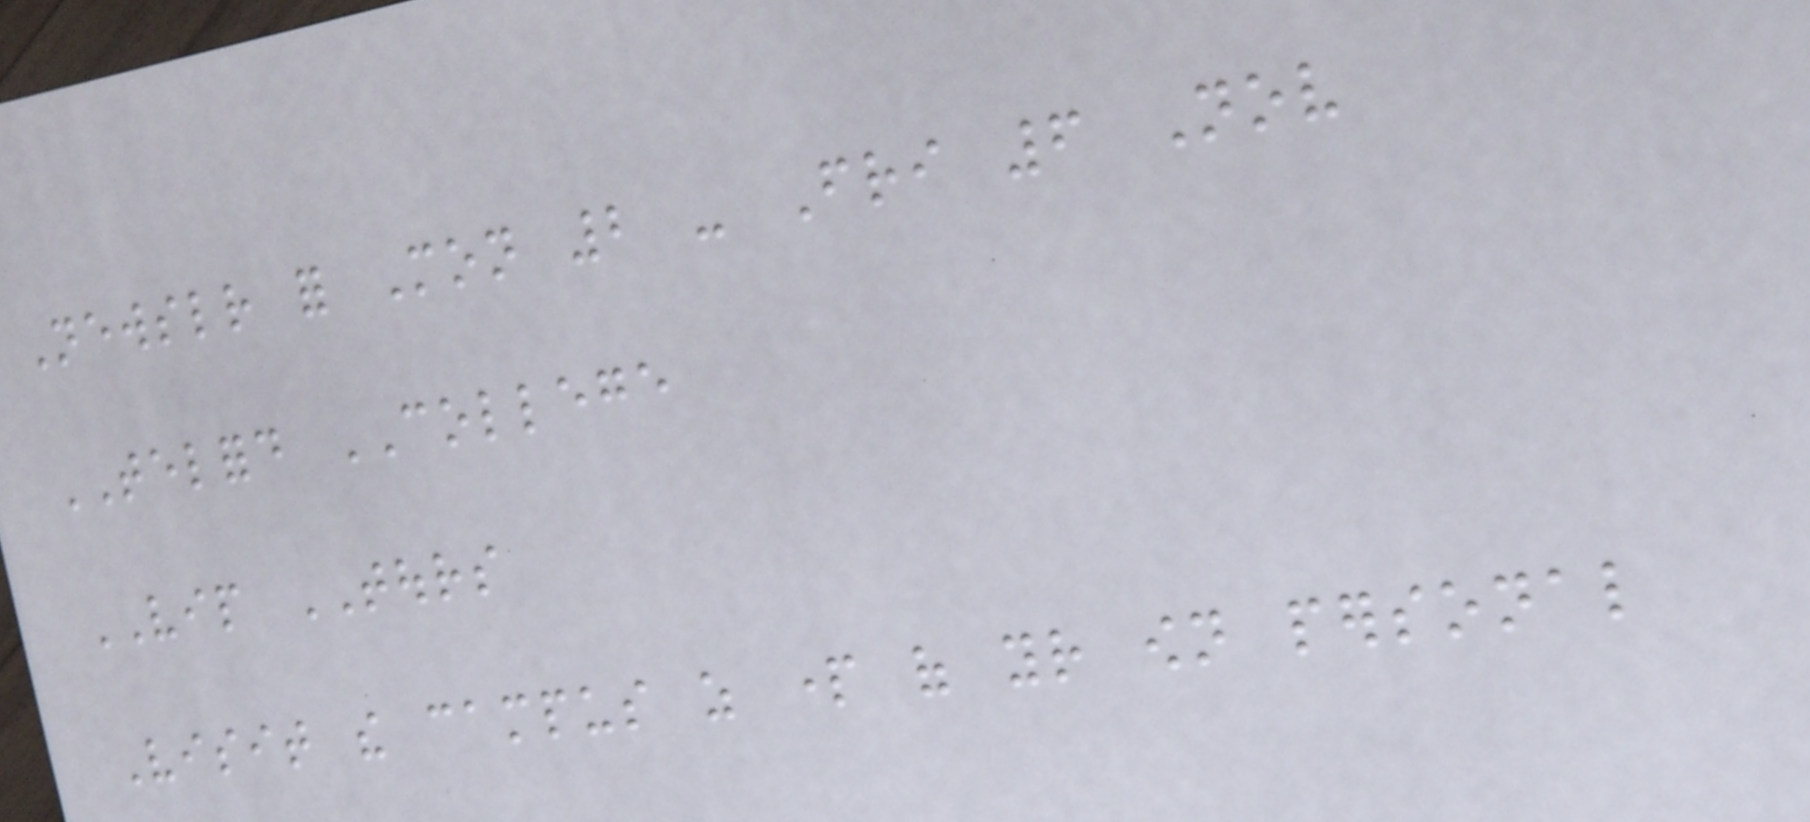Newsletter for Mon 2 - Fri 6 Nov
TELFORD COLLEGE
VIP TOURS
Visit the campus as part of your own personal
